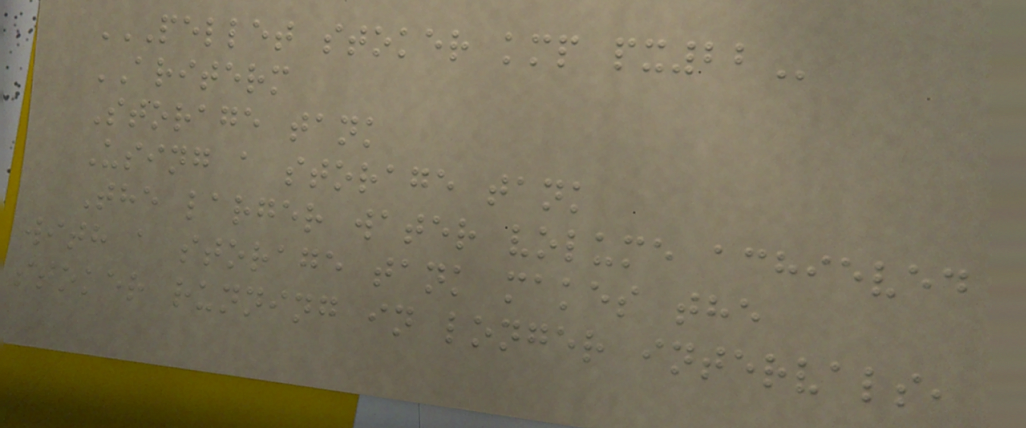PELLET STOKER KMP PX22
ARITERM
Storage tank
Using a storage tank
The larger water volume achieved
with a storage tank makes the
stoker running in longer intervals,
